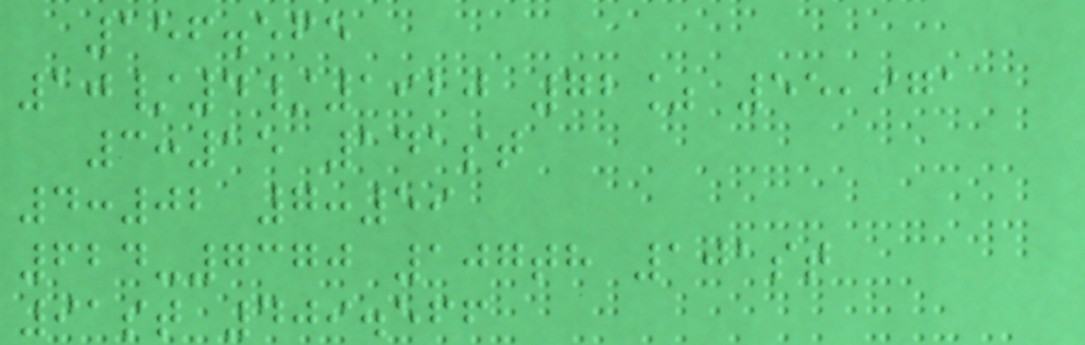156.565
10/4/1920 72% 55,971
3:15 141st
4:02 7:59
624-7370 107th 101st
91st 409.566
